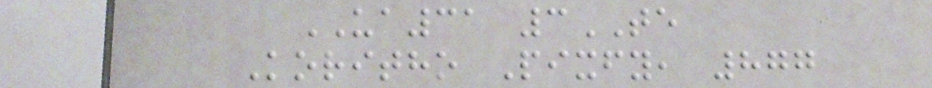UA31 3TE
Koritho Pixfy, 877
